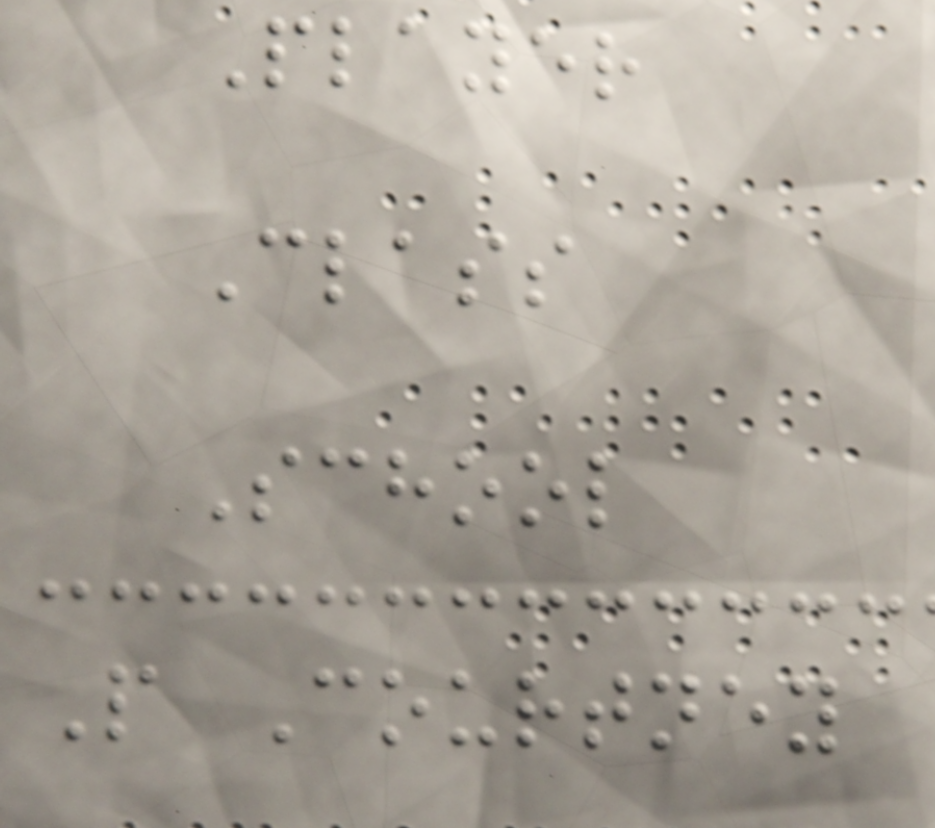Player
Class
School
P Courtney
